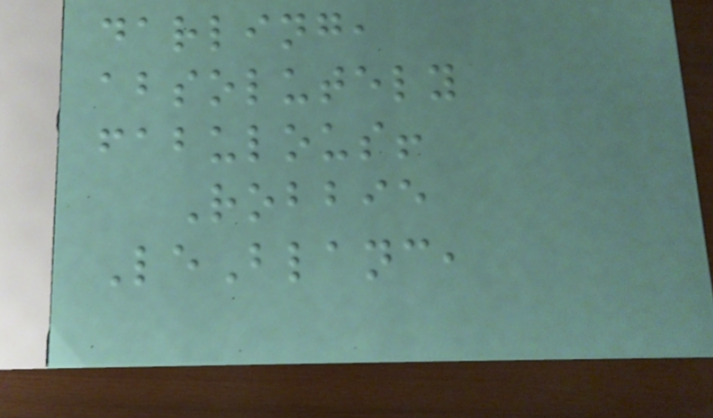darling,
absolutely
fabulous!
Robbie
LeBlanc,
